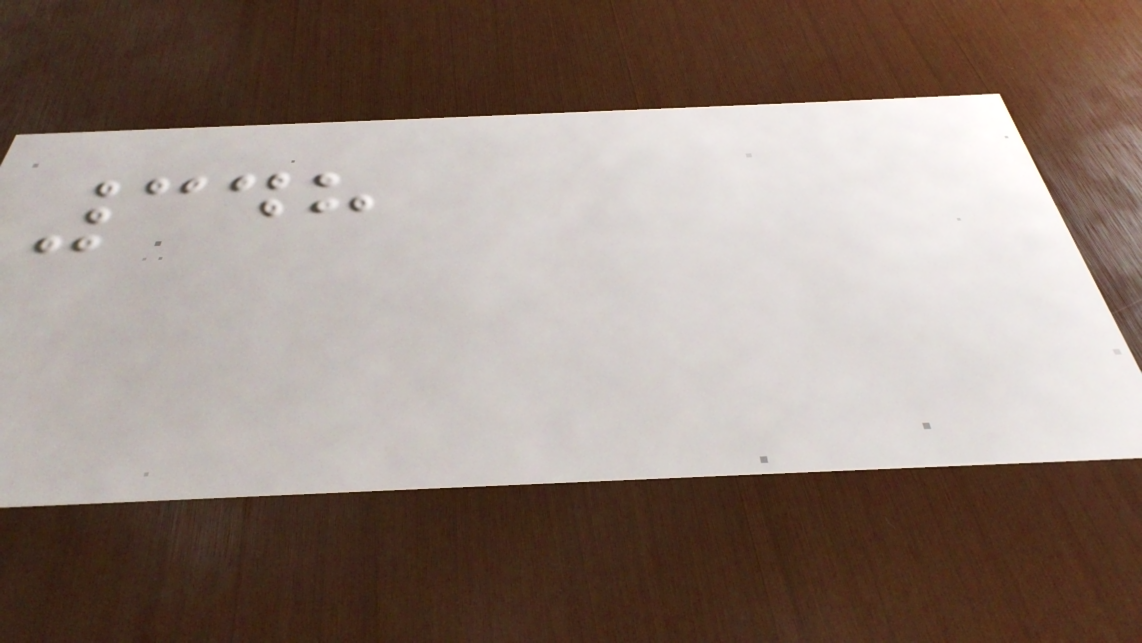348
